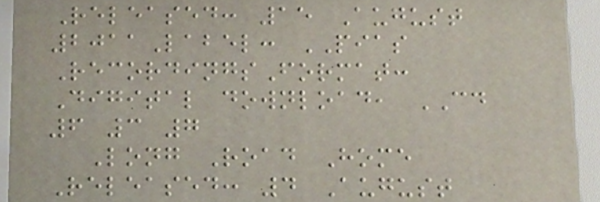Released: 15 August
2011Label: PIAS
RecordingsFormat:
Digital download, CD
6 3 7
Long Road Home
Released: 4 August
